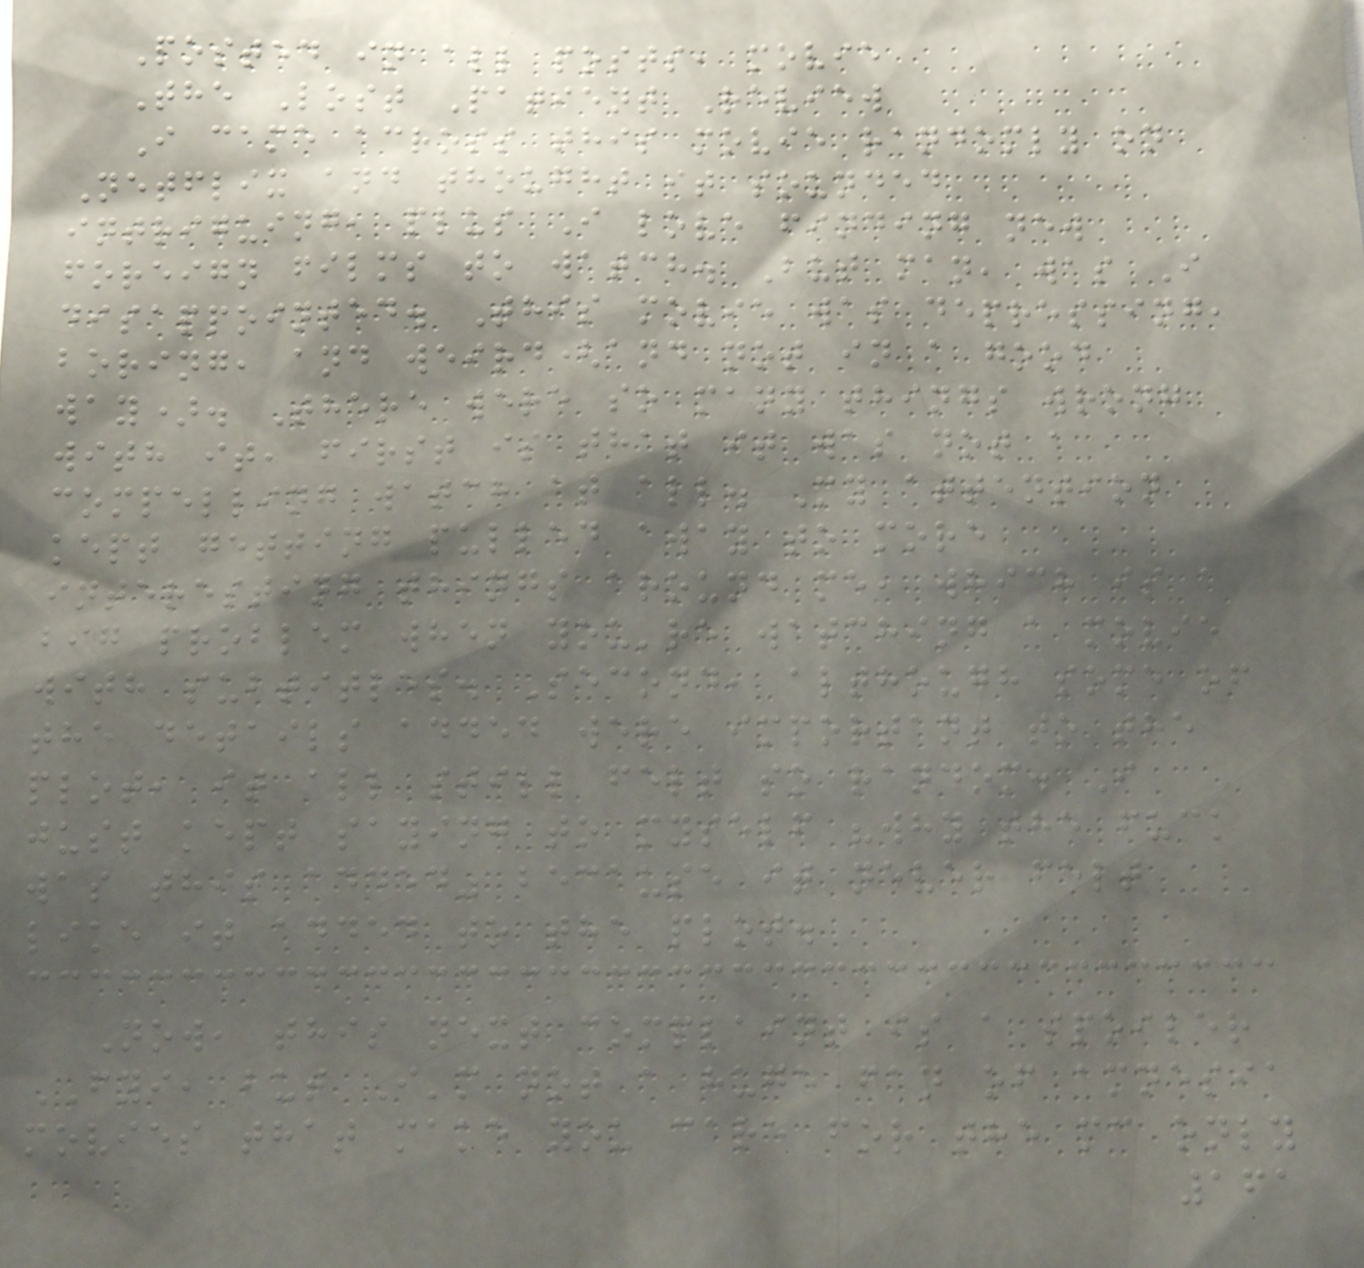Posted in all posts, movie
The Lost Patient Review
I came across this movie randomly on
Netflix and thought it sounded
intriguing, plus I love finding new
foreign films to watch. But man, was I
disappointed. This movie was depressing,
boring, and weird(and not in a good
way). There were so many things wrong
with it, first is that it was not a
compelling watch at all. My attention
kept getting pulled away to more
interesting things around me, which is a
big problem when you're watching a movie
with subtitles. Second, although some of
the details added were important to the
plot, it all still felt so random. I
just kept saying to myself "why the fuck
was this added" because it never felt
like it added to the plot.
Now, this next complaint is a spoiler
FYI, but I'm not a huge fan of amnesia
movies that make you care for the mc only
161
